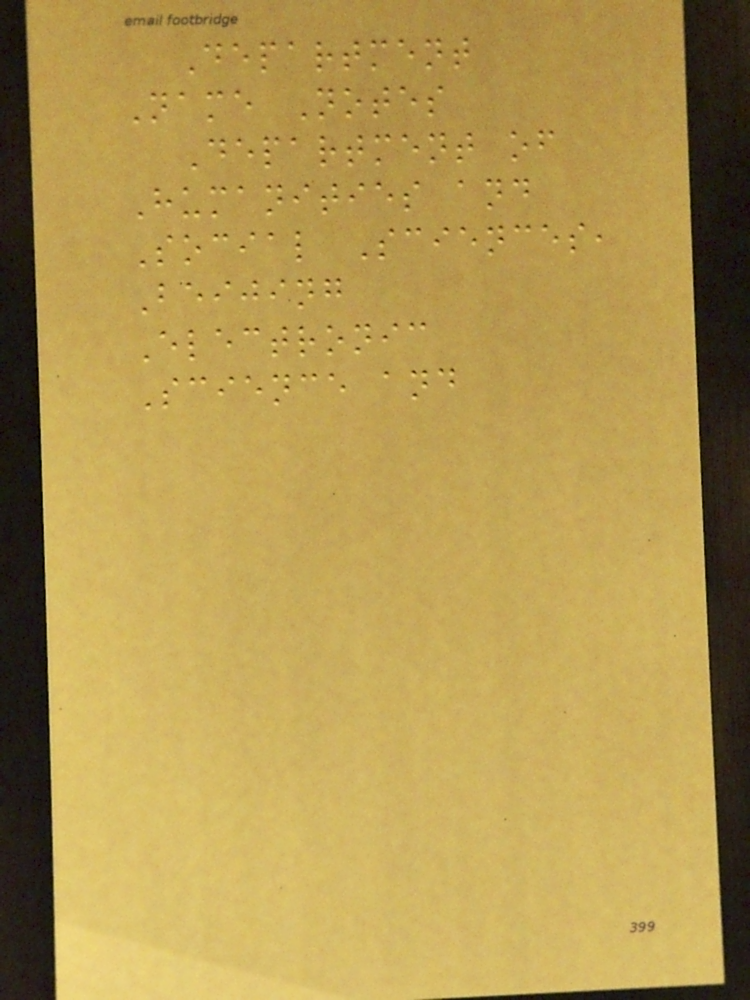Department
Name Notes
Department of
Humanities and
Social Sciences,
Beijing
Electronic
Science and
